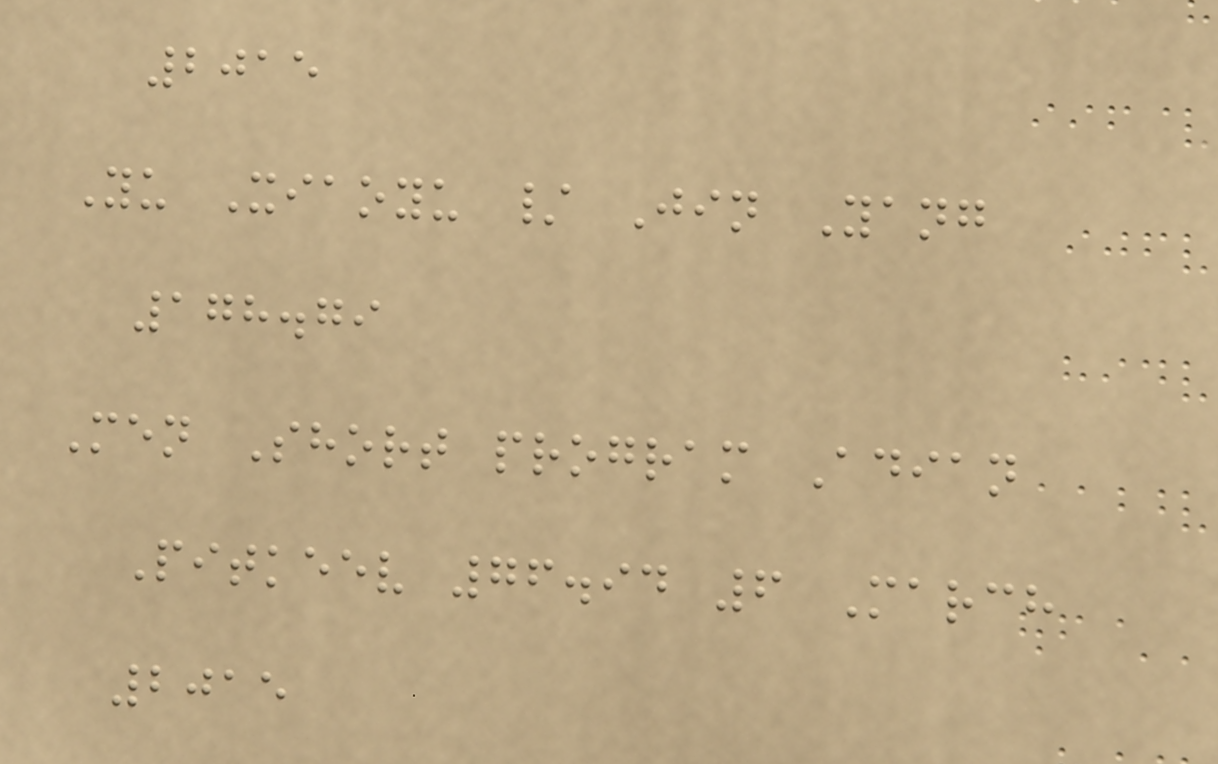2015
Yu Xiaoyu / Jin Yang
178.79
Men Short program Adian
Pitkeev 76.94 6 March
2015
